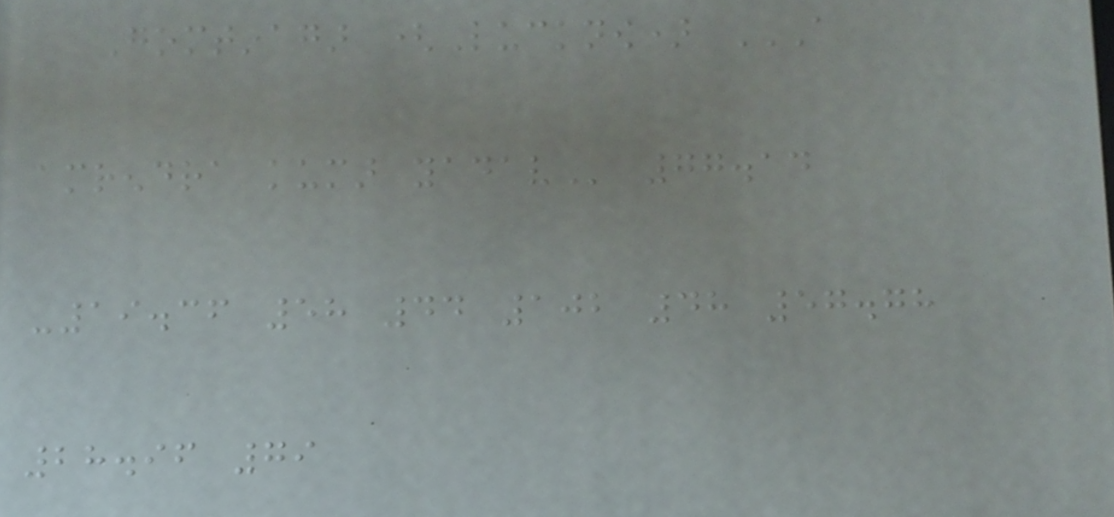Gomtinagar (Lucknow) A
AMRENDRA KUMAR YADAV 77.14
-19.36 58 44 102 48 57.78
28.96 79
